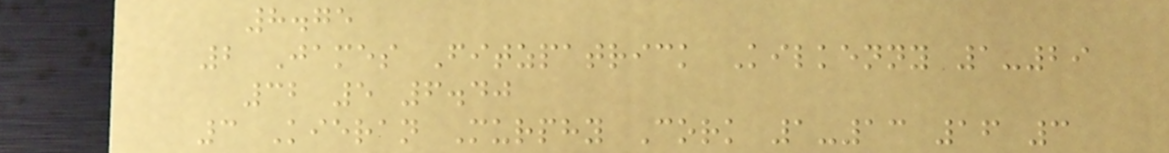8.75
2 James Fitzpatrick Kilkenny 1-29
32 5 6.40
3 Kieran Murphy Cork 1-13 16 3
